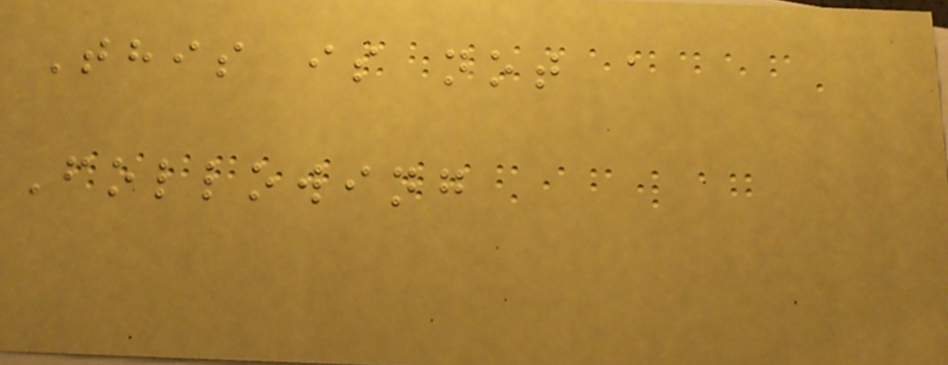This is not a
Following
